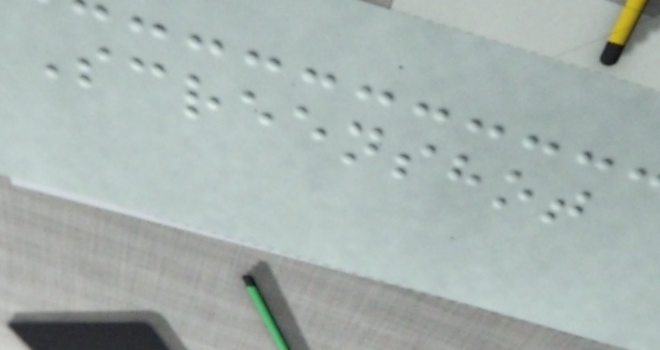Screenshot
